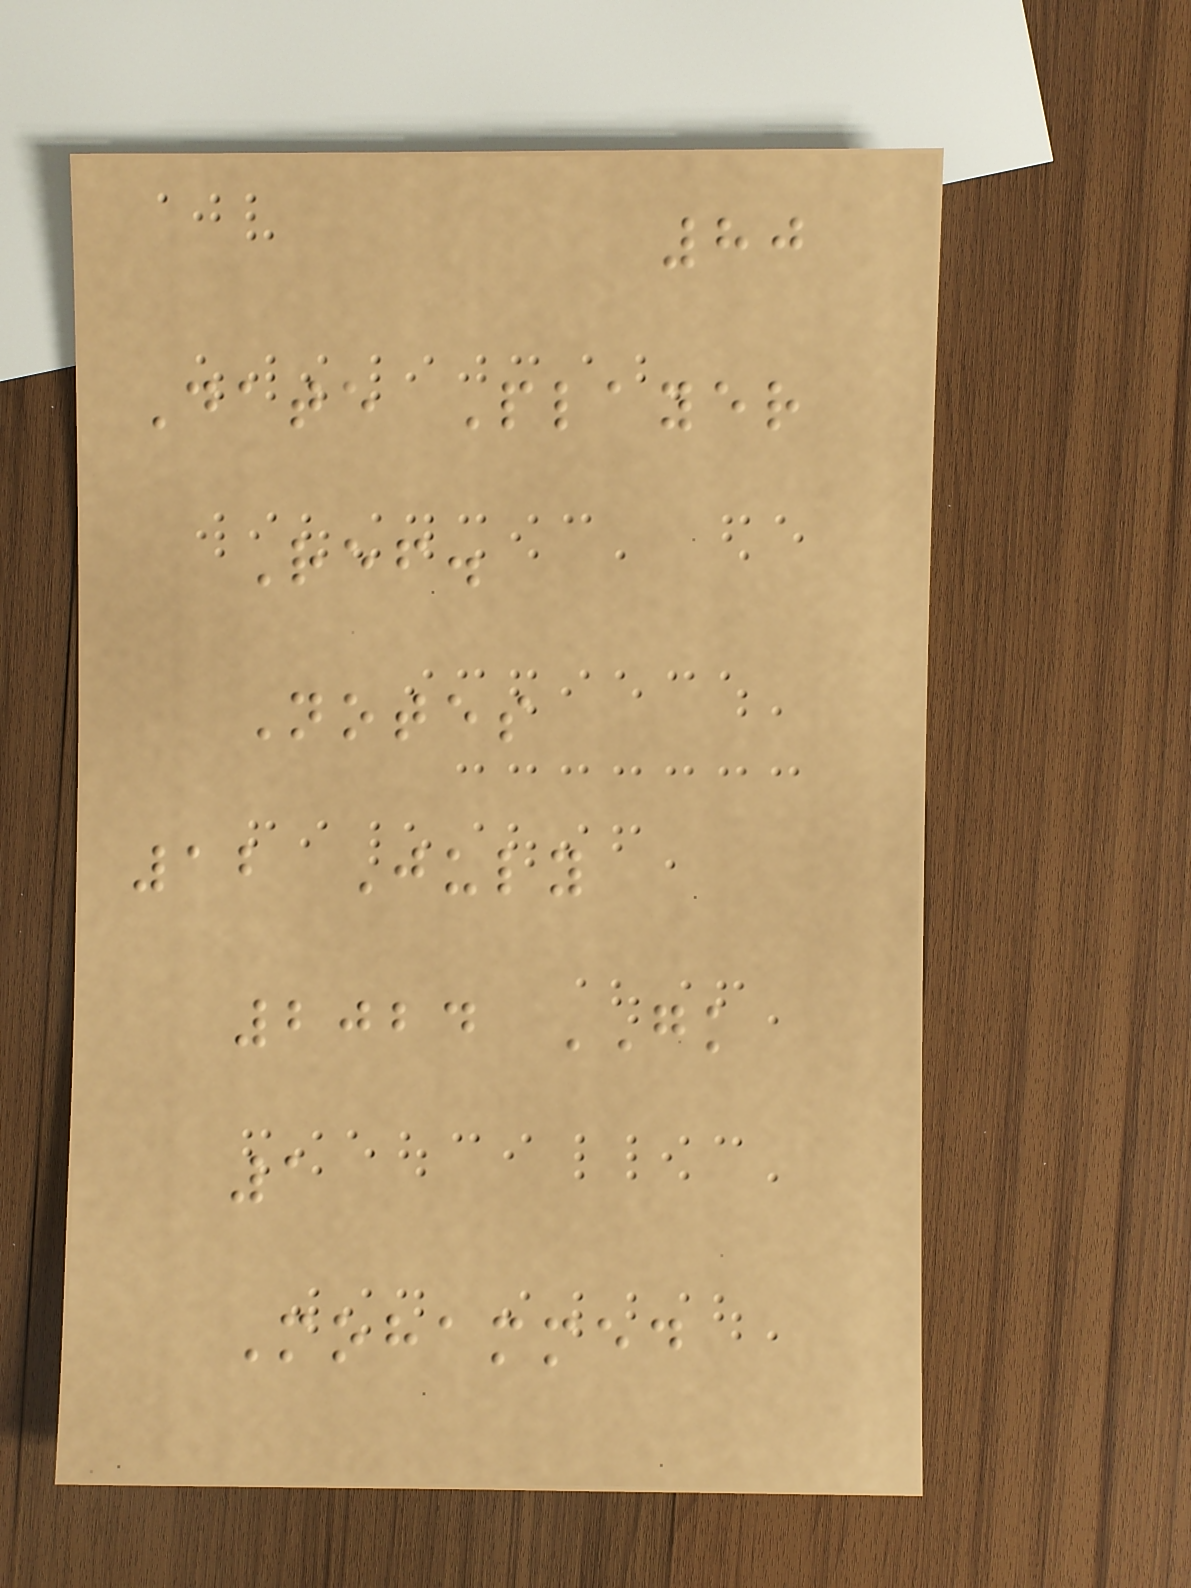80
Date Player
Ref.
Notes
12 July
2024 GK
1
Mohammed
